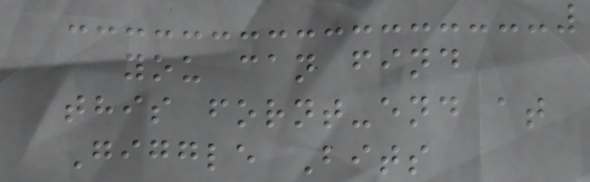you can find
this fornt-end at
Giggle Bits
